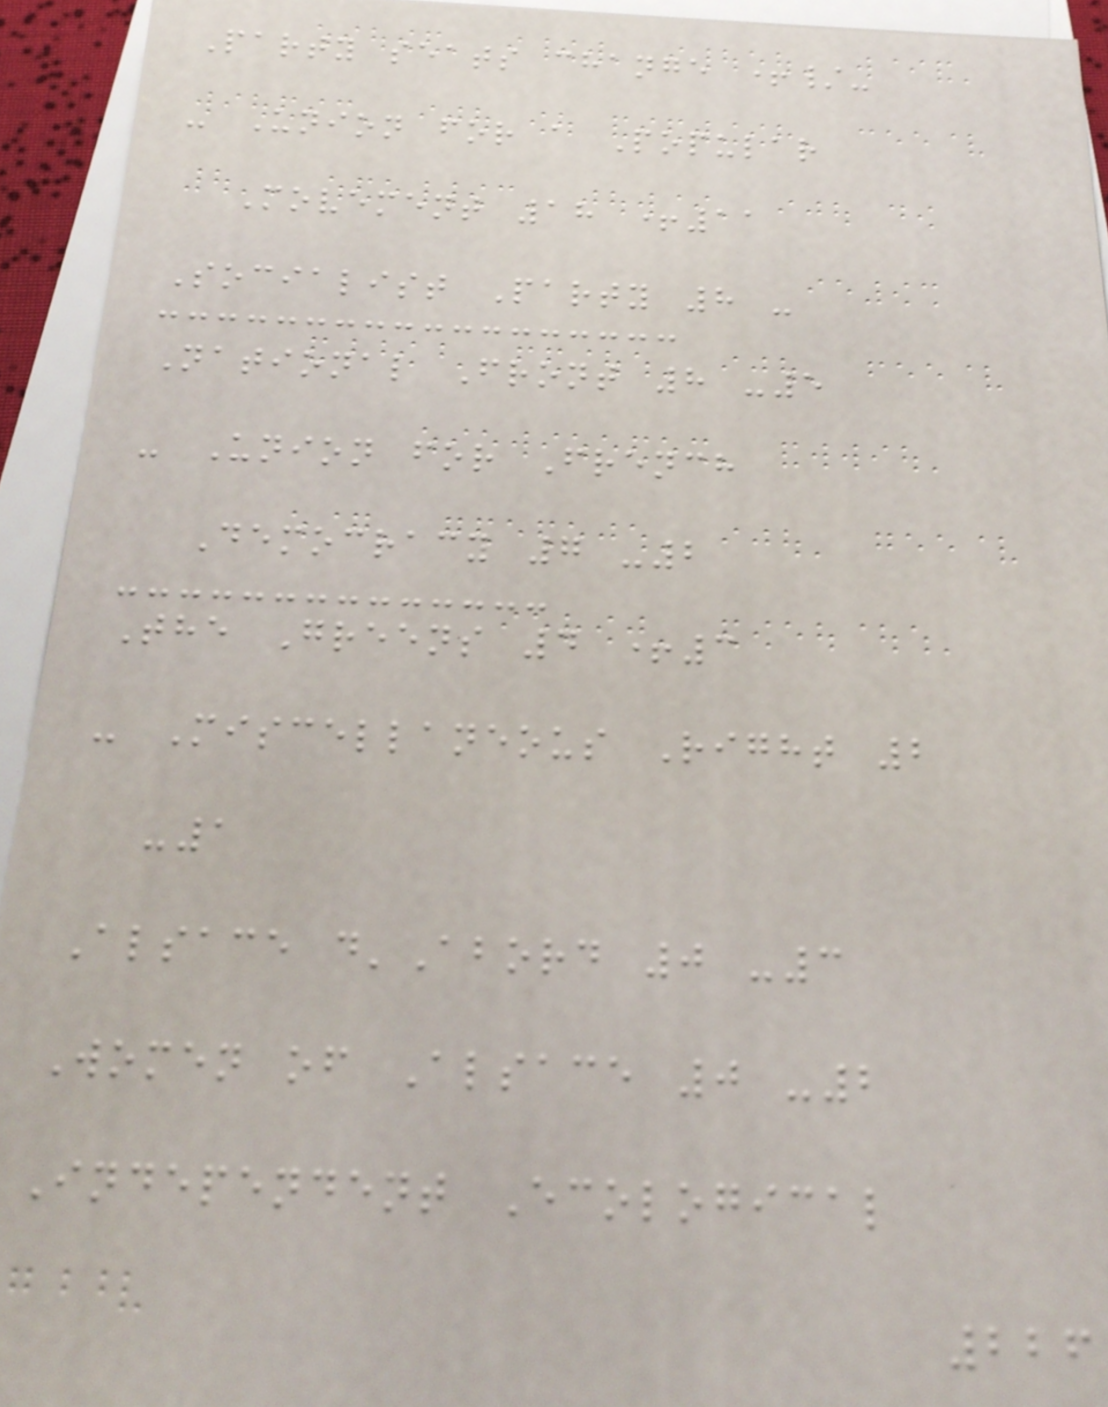Party seats change +/-
- Union for a Popular
Movement 18 +11
Socialist Party 8 -
National Front 8 -5
- Union for French
Democracy 7 -2
The Greens 4 +3
- Miscellaneous Right 2
-1
Alsace d'Abord 0 -3
Women of Alsace 0 -2
Independent Ecological
226
